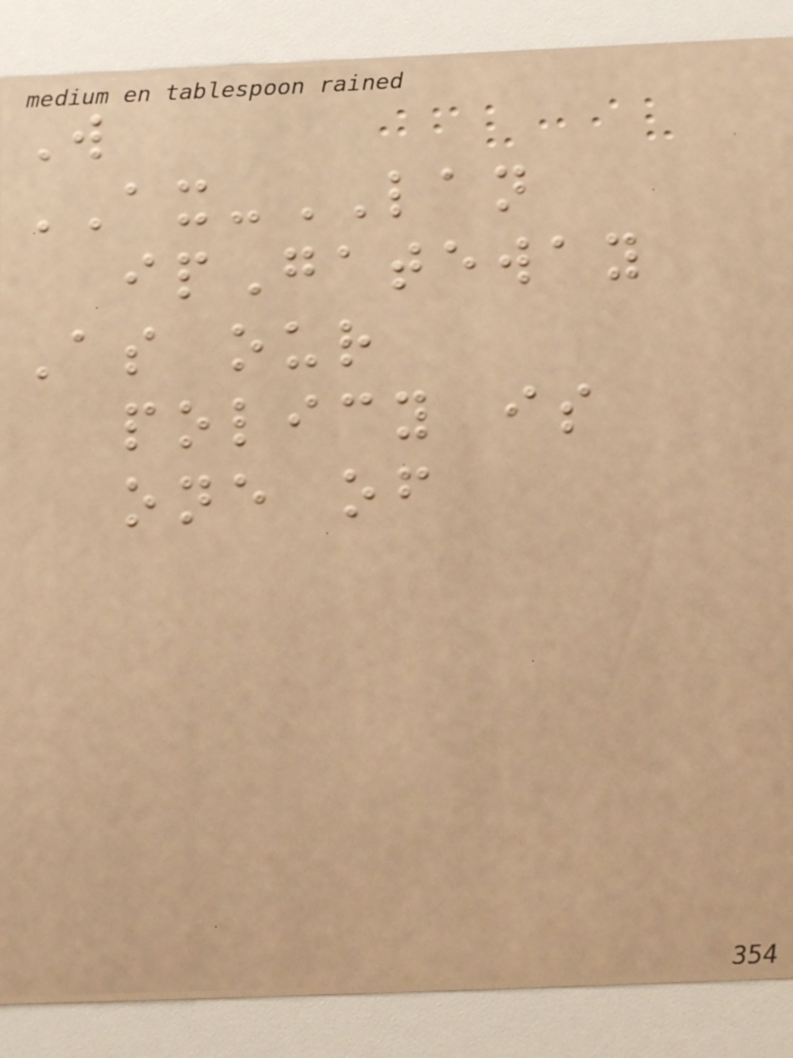W
AX-LAN
ipGateway
As our
policy is
one of
